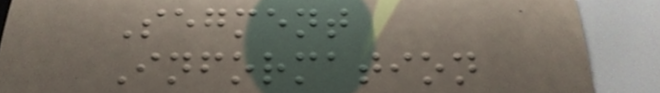Segment
Information
